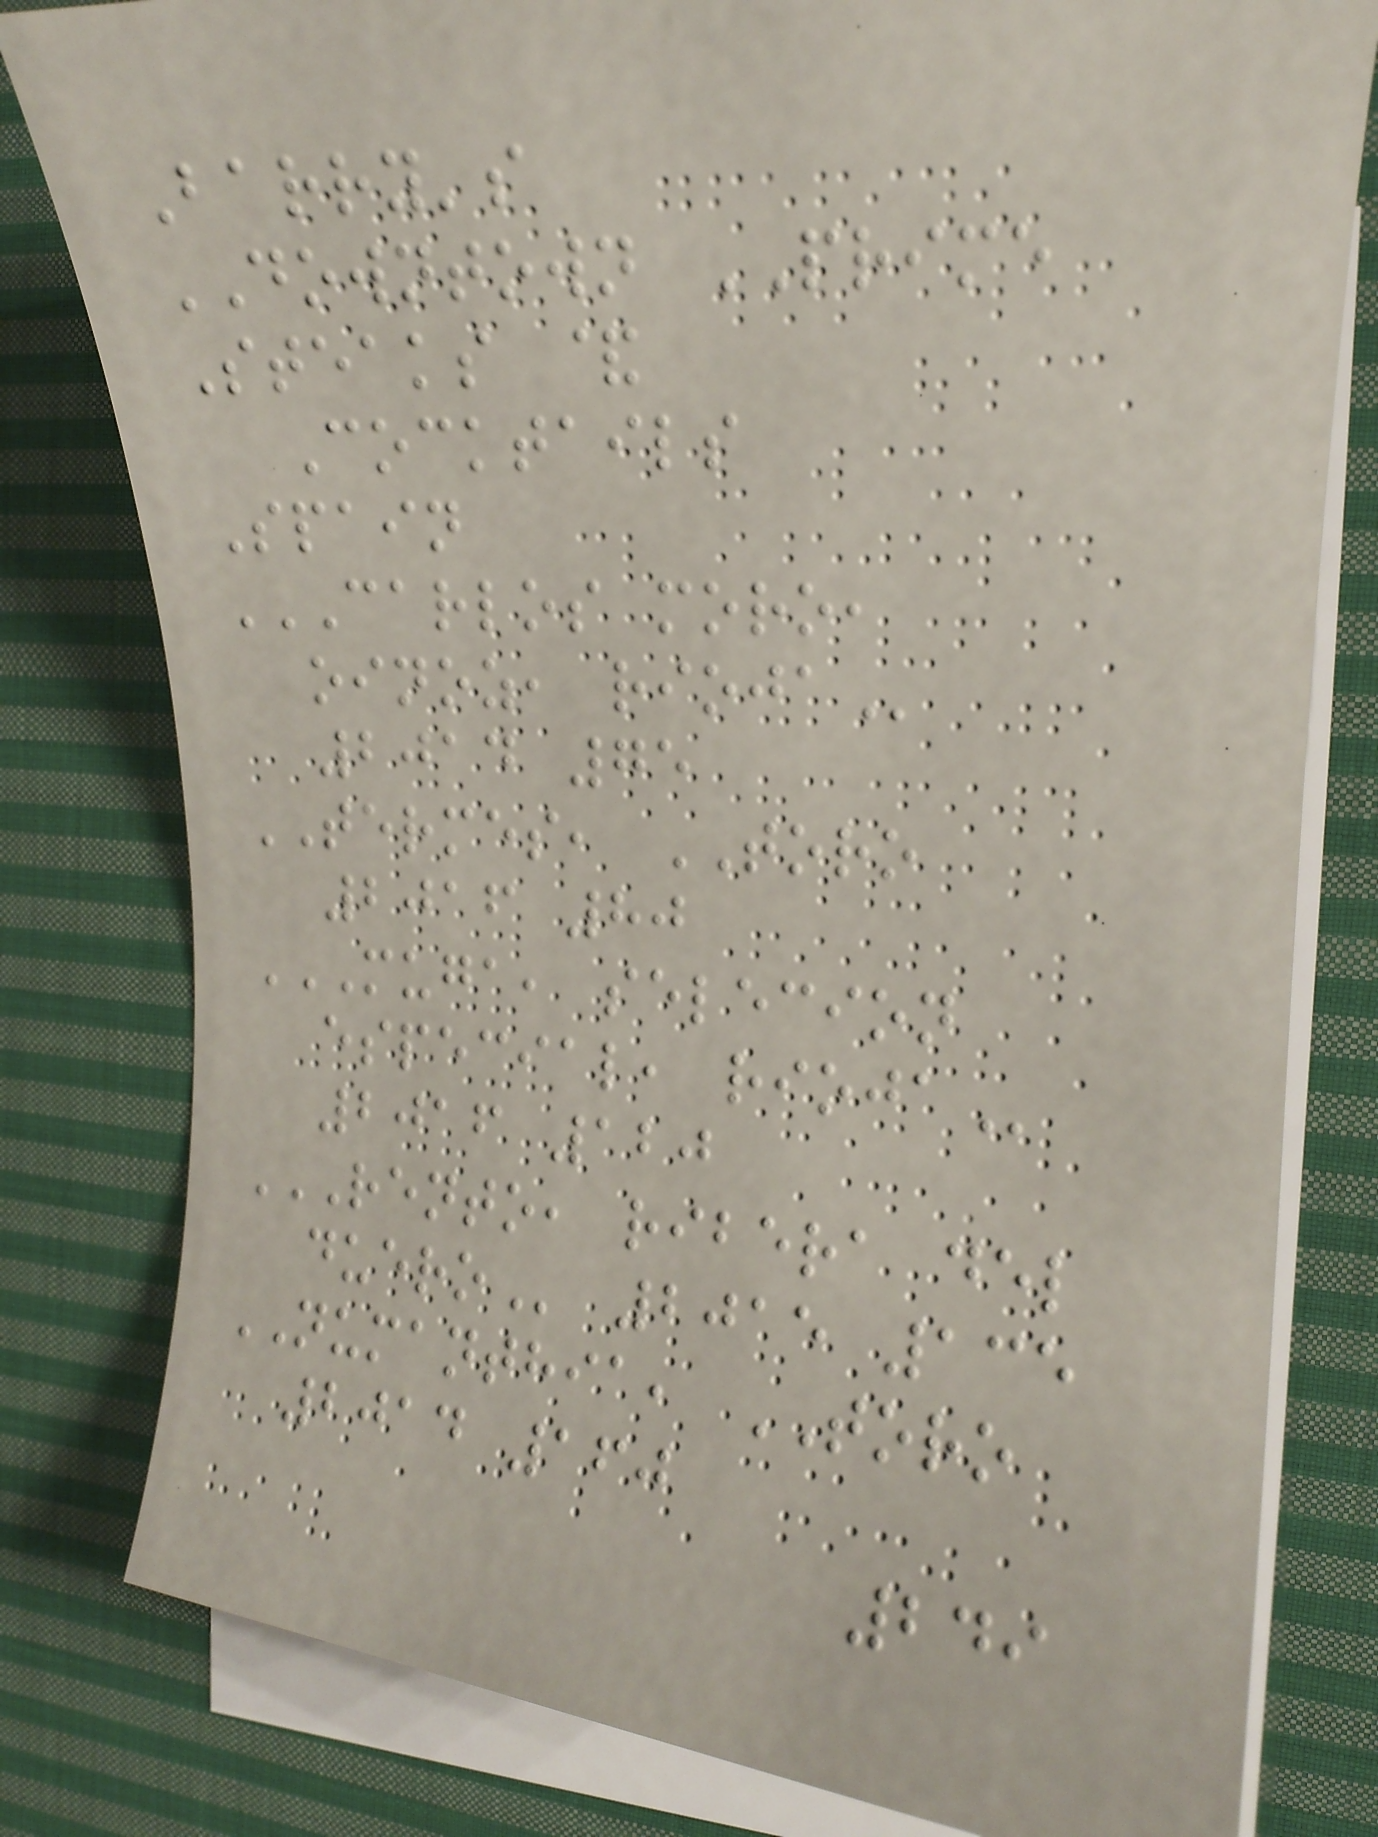Barry's
DOWNTOWN PRIME
Steaks &
Cocktails
Spain
CARLOS MORO,
OINOZ, RIOJA
2014 75
TERMES, TORO
2016 80
MUGA, SELECION
ESPECIAL, RIOJA
2016 120
RENTO, RIBERA DEL
DUERO 2015 135
NUMANTHIA, TORO
2014 160
249
